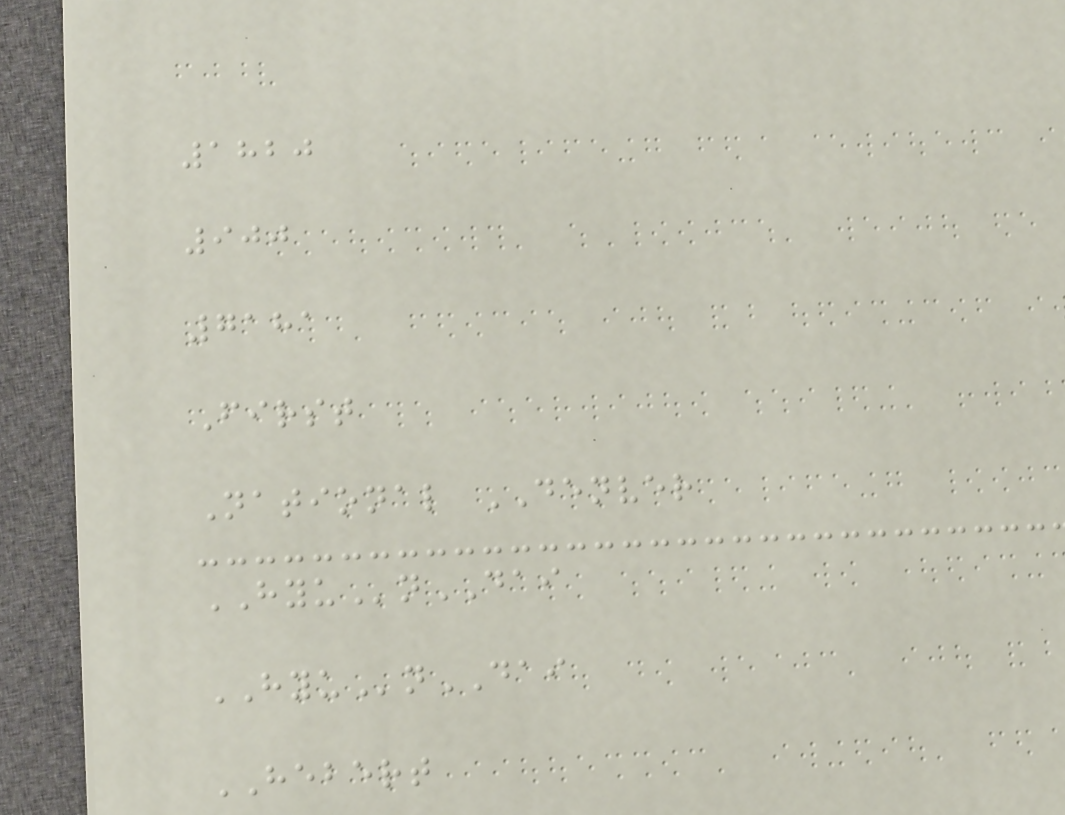1820
900
7181
First
National DENVER
HYUnDAI
HYUnDAI
HEBERT
